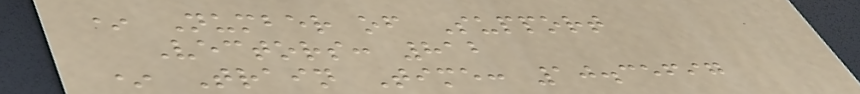* Number of Support
Vectors: 812
* Train Time: 10.35697
